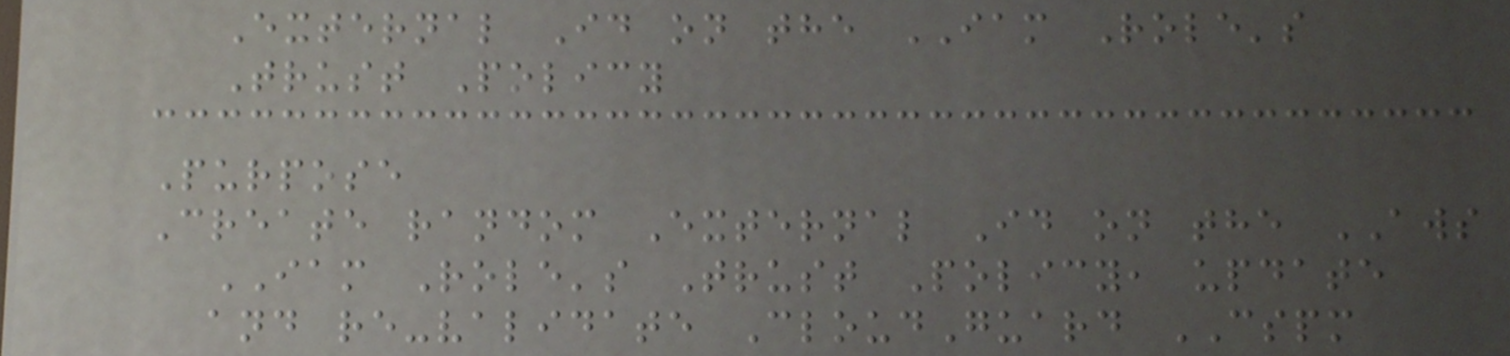External Id on the IAM Role's
Trust Policy
Purpose
Create random External Id on the AWS
IAM Role's Trust Policy, update
and re-validate CloudGuard CSPM
